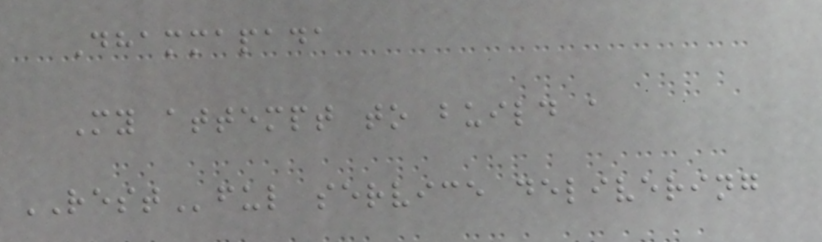Dhammapada
My attempt to build a
RESTful service delivering
